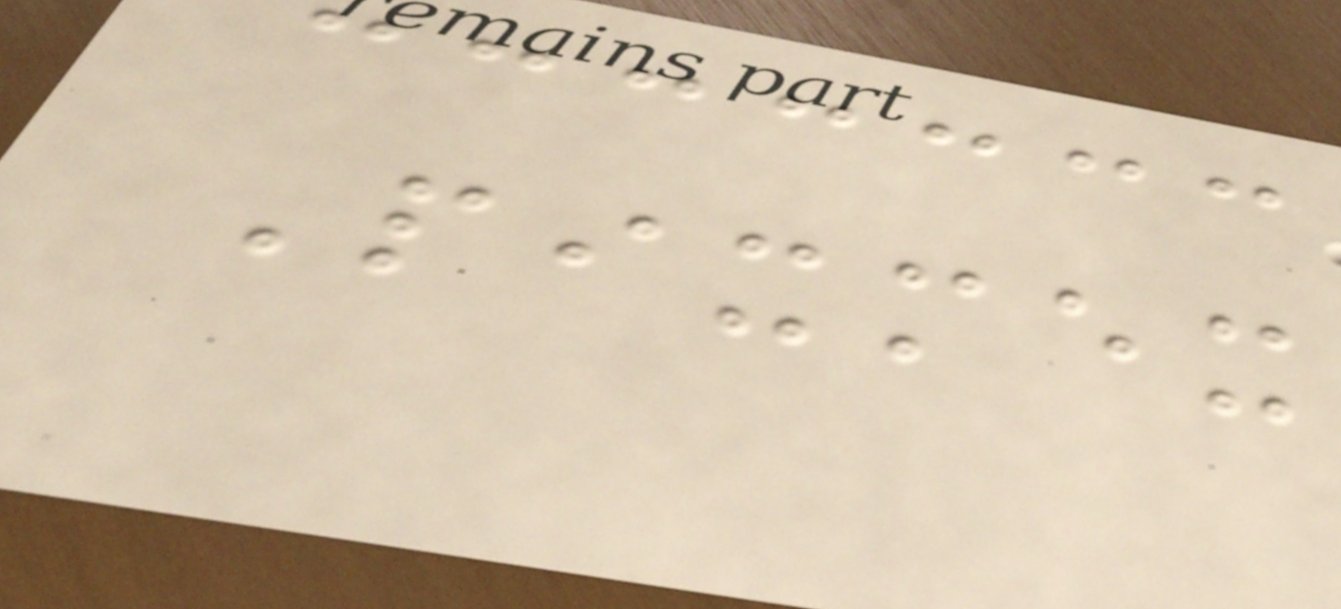Pixmex
